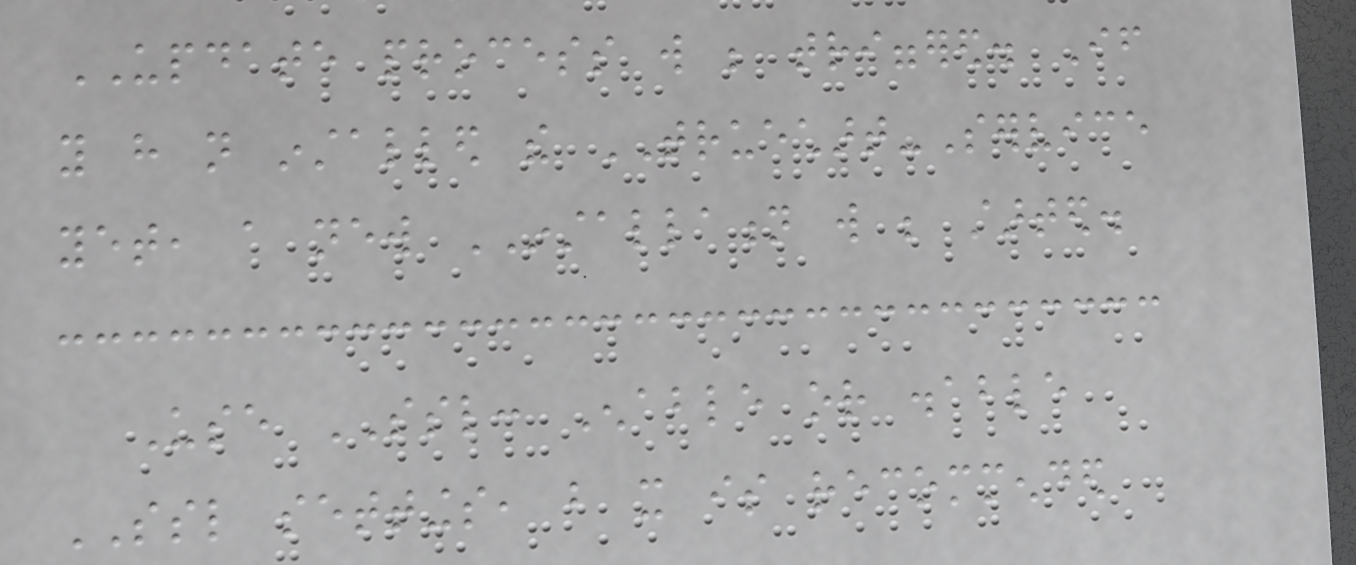UPDATE process will be triggered. If
you have not installed the TRUECHART-Service
yet, a new INSTALLATION will be started.
Use SSL: Enable or disable
SSL settings, but it is recommended
